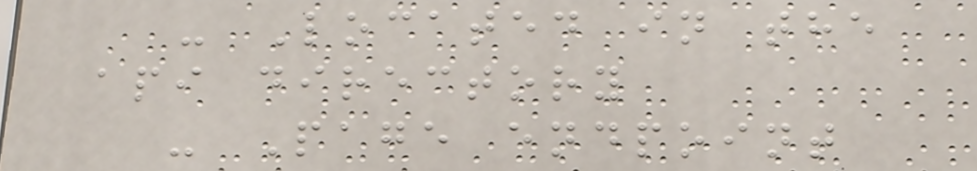- Located in the
api directory
- Page endpoint
